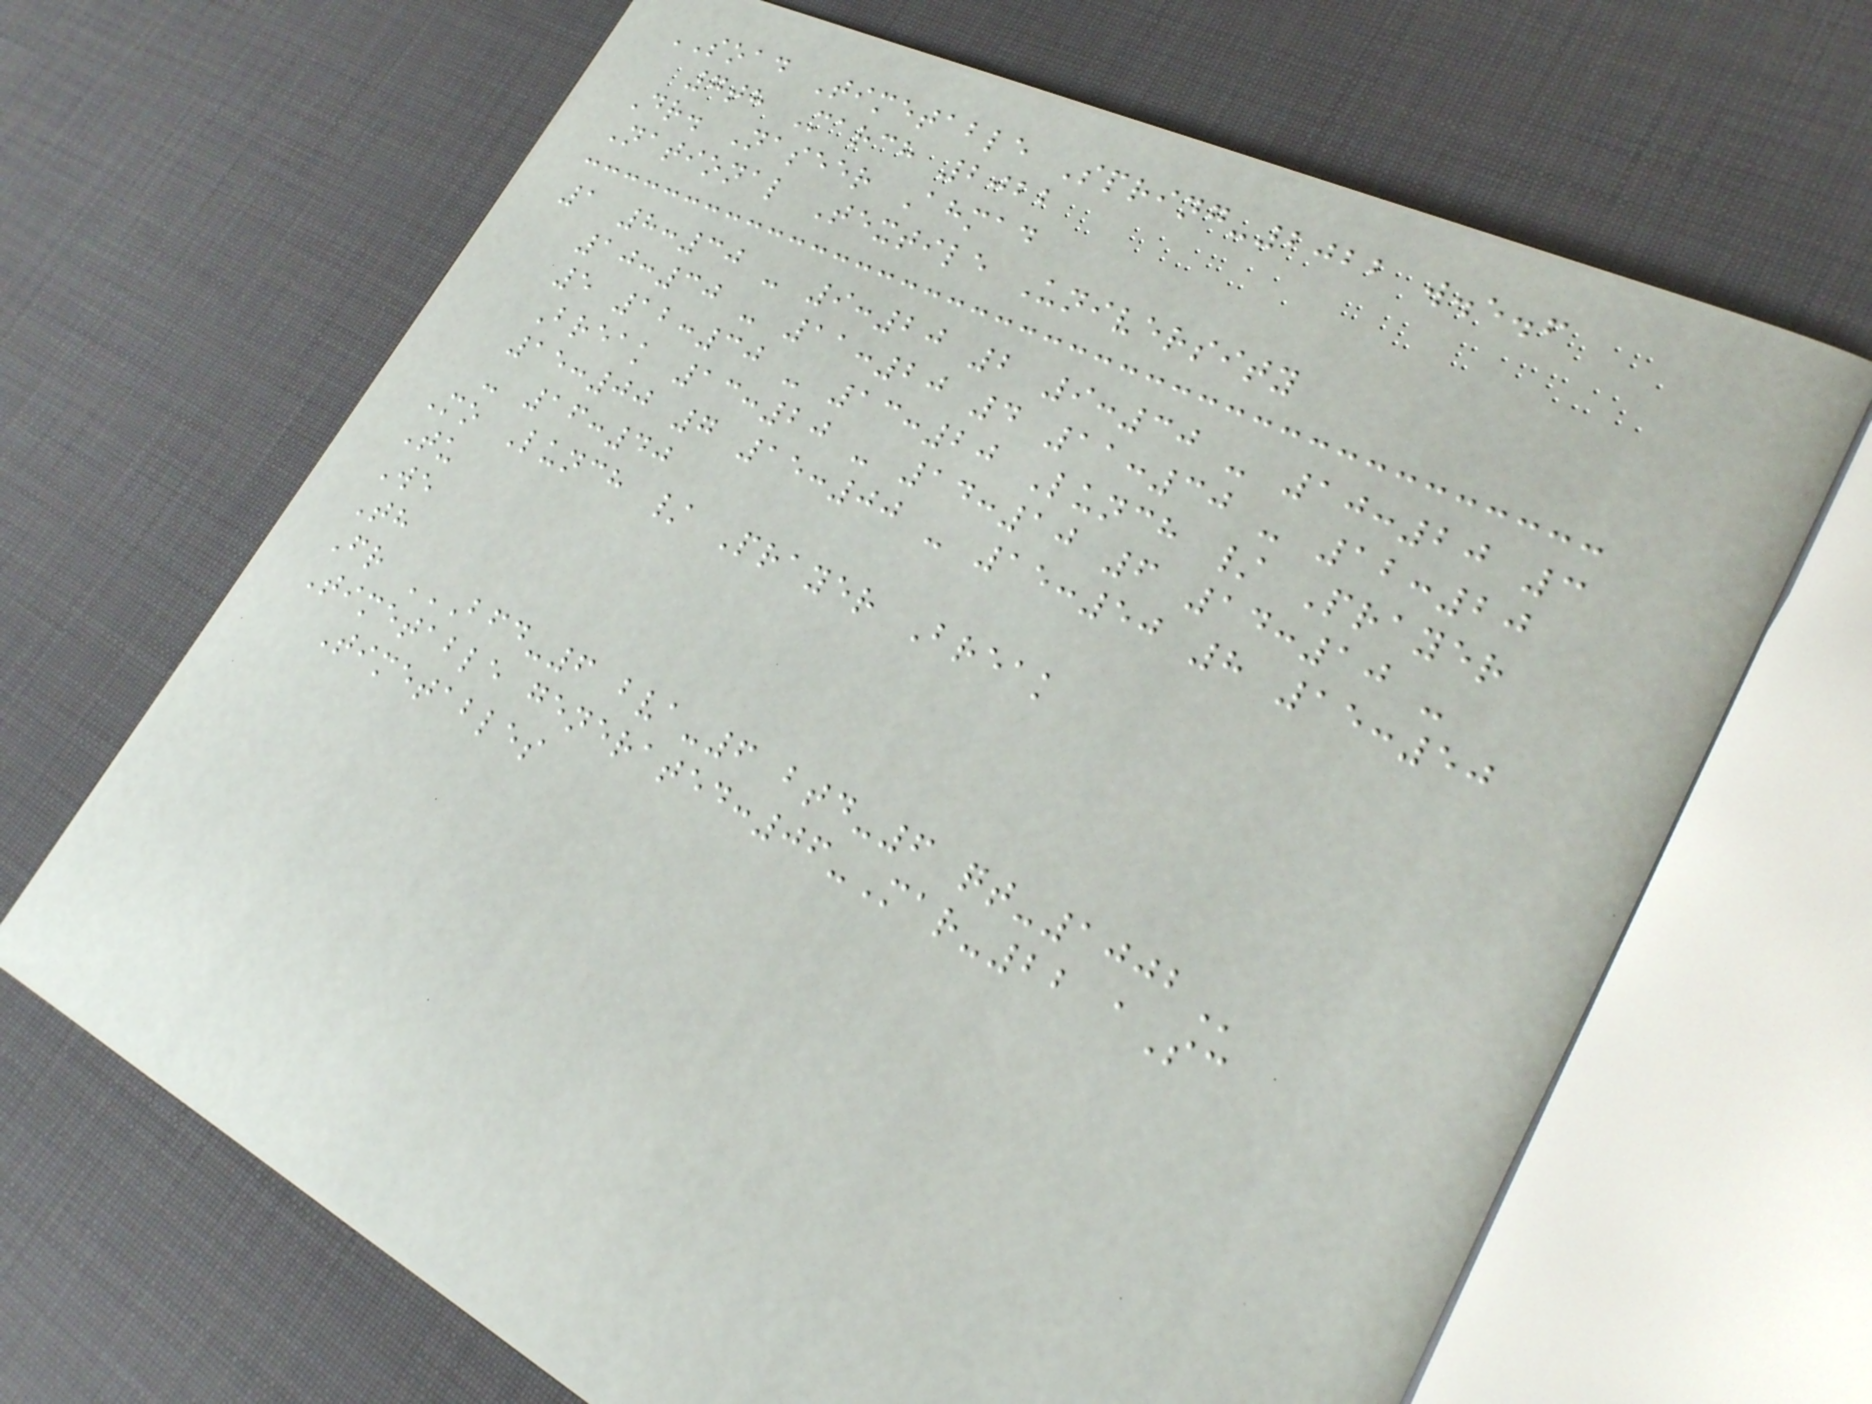SOAD Timetable Spring-2022 w.e.f
7th March 2022
Dr. Naseer Ahmad
National Textile University
1 8:30 - 9:20 2 9:30 - 10:20 3
10:30 - 11:20 4 11:30 - 12:20
5 12:30 - 13:20 Lunch / Prayer
Break 13:20 - 14:10 6 14:10 -
15:00 7 15:00 - 15:50 8 15:50
- 16:40
Mo Lunch / Prayer Break
Tu
We
Th
Fr BFD-6 BVA-6 BTD-6 QT-1002
Timetable generated:06-Mar-22 aSc
Timetables
